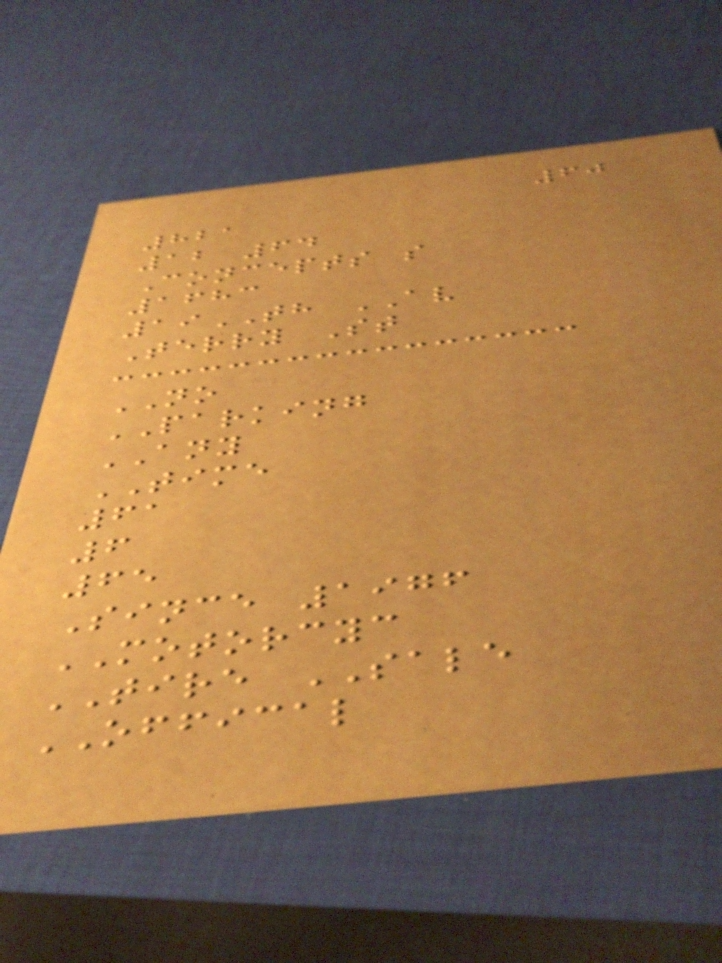60
821
12 64
Concepts s
1683
19TH AV
Terry St
NO
PARKING
ANY
TIME
61
6
65
Since 1976
MOTORCYC
TIRE SALE
OFFICAL
